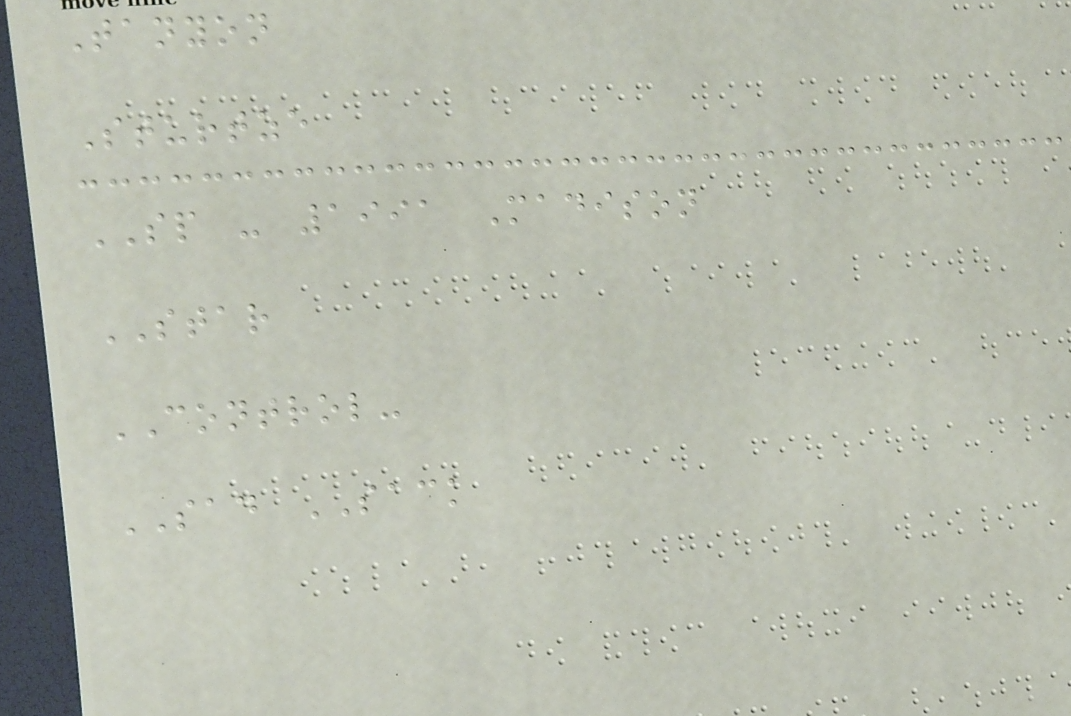Tanyon
Sturtze
SP - 1991 Madison
STAR
CONTROL-
SAD SACK
